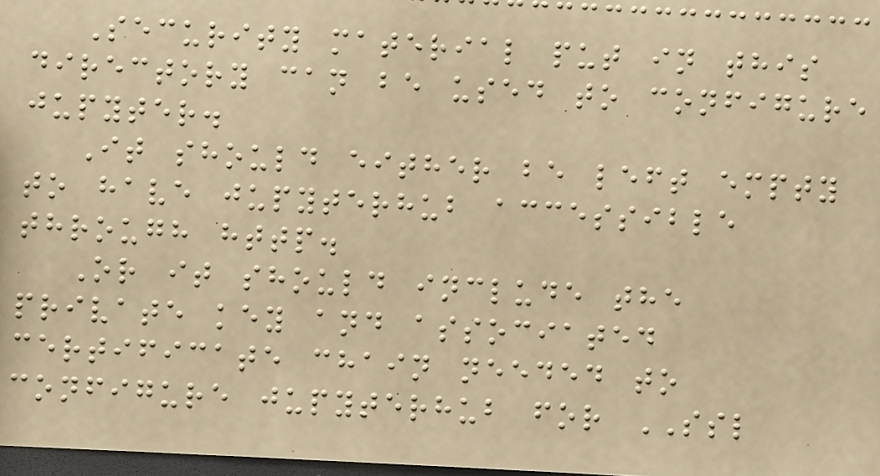Security material put in this
directory can be used to configure
jupyter.
It should either be left empty
to have jupyterhub accessible
through http.
Or it should include the
private key and associated
certificate chain needed to
configure jupyterhub for SSL
